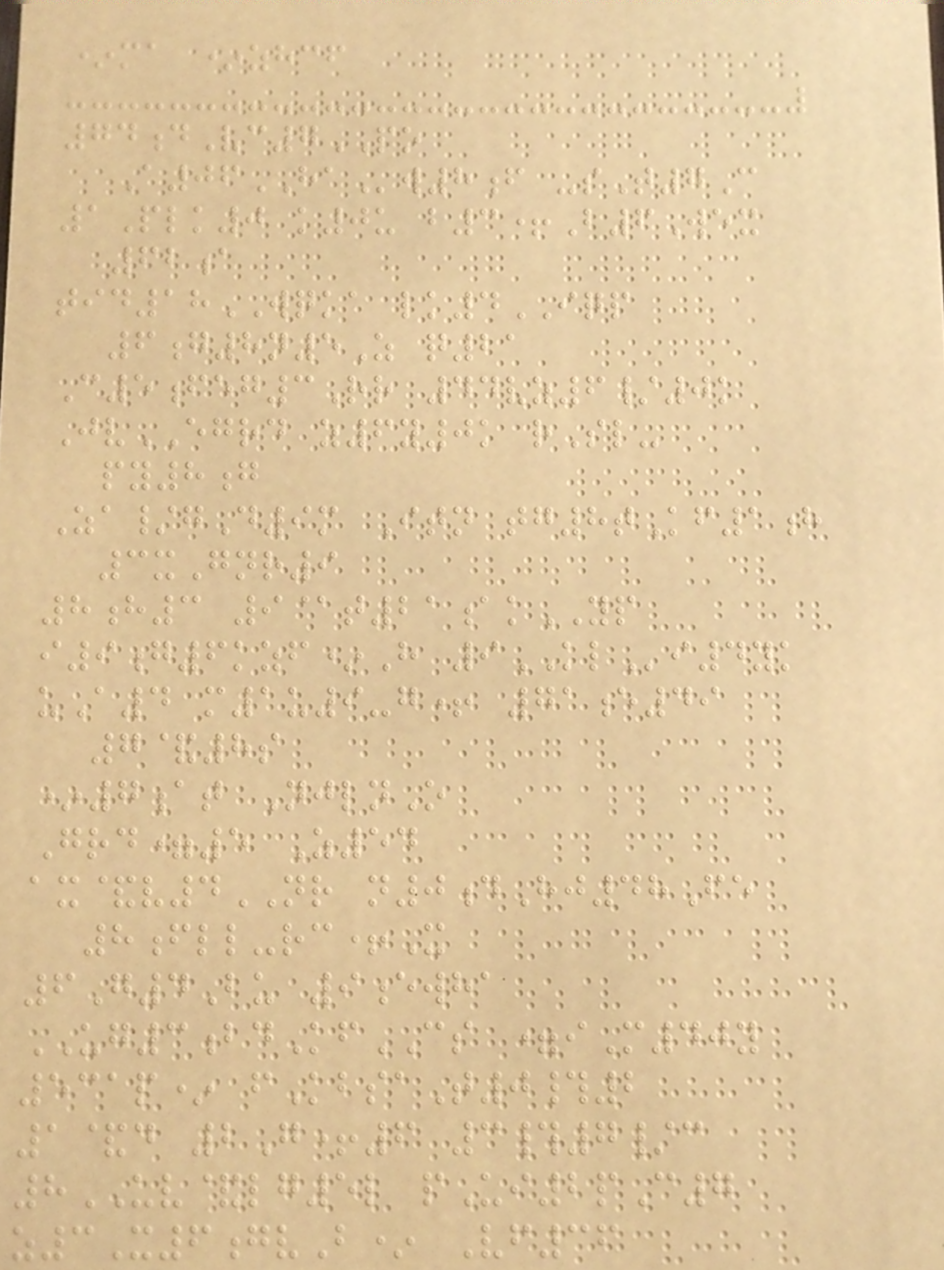*ma *zhcf
74dVc7PO
A06HAw8f -sT7C
1Plk0 k0u b3+B6Wex
62a
tid18WQKA lk4IQP
6g8n5Z q21
C5feg3Rr 44vz6/0k
JvEGRD z6y0k rSl-
py8g
Za/gD9m Itn tg8tKf1h
3xGnr9
8h3 9@t21akYP
i9g6kzf*H 9KLi4yk
uA4 m1u9-g+ 71e49
7&8s
*7at NjlnO
Grd=5 Z54
ax&v4NR n0dHj48Fe
8fll-rc+X
6G4Bu 9ewha
UG3bdKfCS =iM40y
531p* fKbsaT0#2
1&d 2G+6 3#7/c
8UV&lg5l pUi2pC7
z3X6gvB* Vf36
